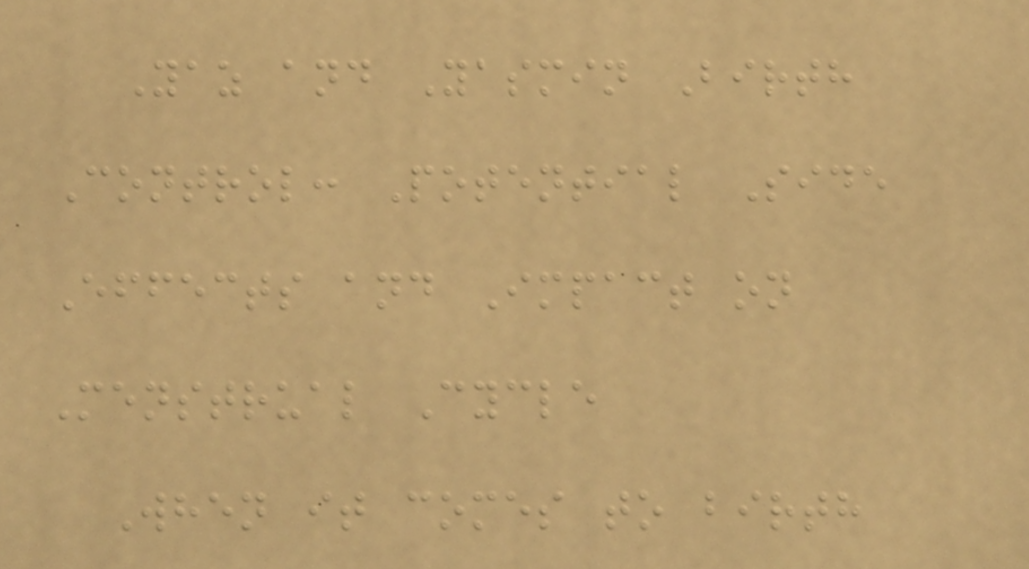Yaz and Yasmin Birth
Control: Potential Side
Effects and Impact on
Menstrual Cycle
When it comes to birth
